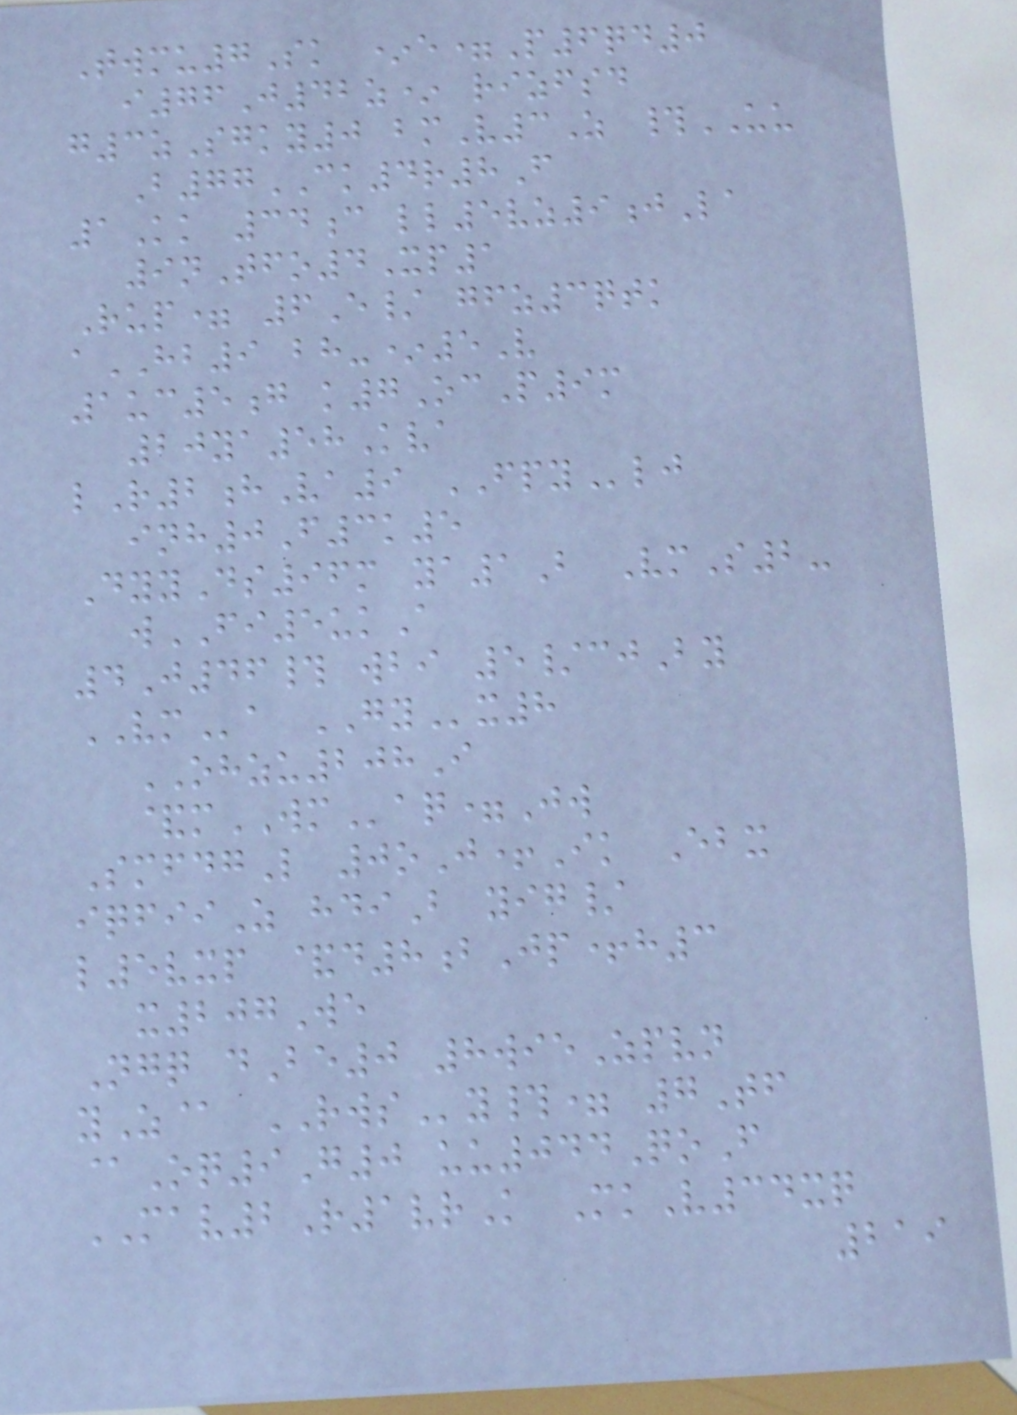Twmu7Sk *e=P6qd0
i76J42z* rizfsd
g3zSgky0 bmV3Z #UU
B77CK4r8F
1Kk 34c ll5vz9jLa
9nTfo4Xp1
Rup= 6E/ gfz3qtk
aHB9 bh-*5V
1uc5g k7OcP9m
20ya58Kva
lR2hVa9 FPYlj
inh0F3k5
DyyDs96m ya1B VmS2-
wFI5ukA
4J46# wbi 5/cjBy
VMa GYx8
OHZU208I
&mWMaq=Jw
SmfdgL 0oJ+Ik Ebx
iqfiiZ hdiB yig/
l5vxp &d8bJp+h3
x207We
Ngq dBe0 8wieZpvn
yZ@ RWSy#= 7Tf
@Oq9G0 uu044QoF
MAV2R1vrK MkV34xq
219
